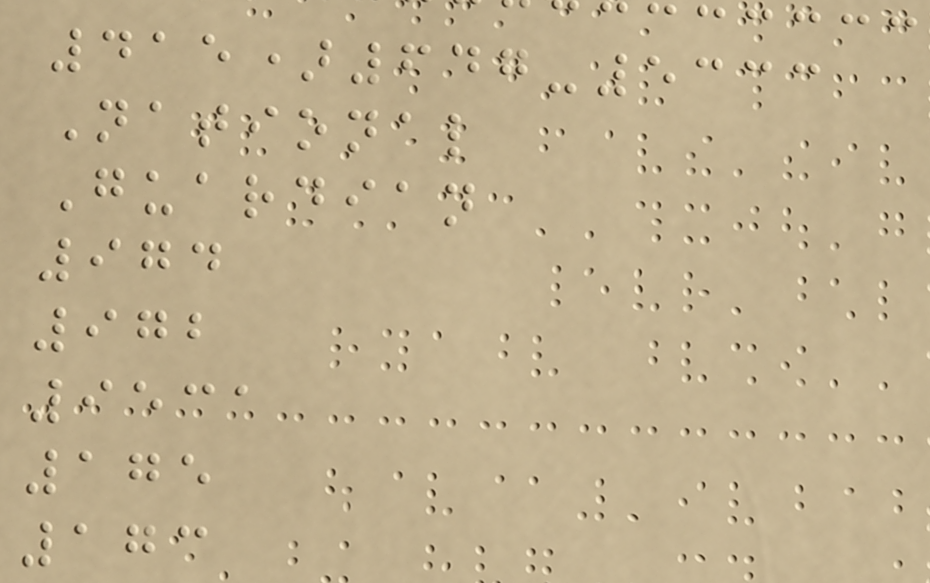415)647-5333
National
Guardian
974
972
9531
175
173
